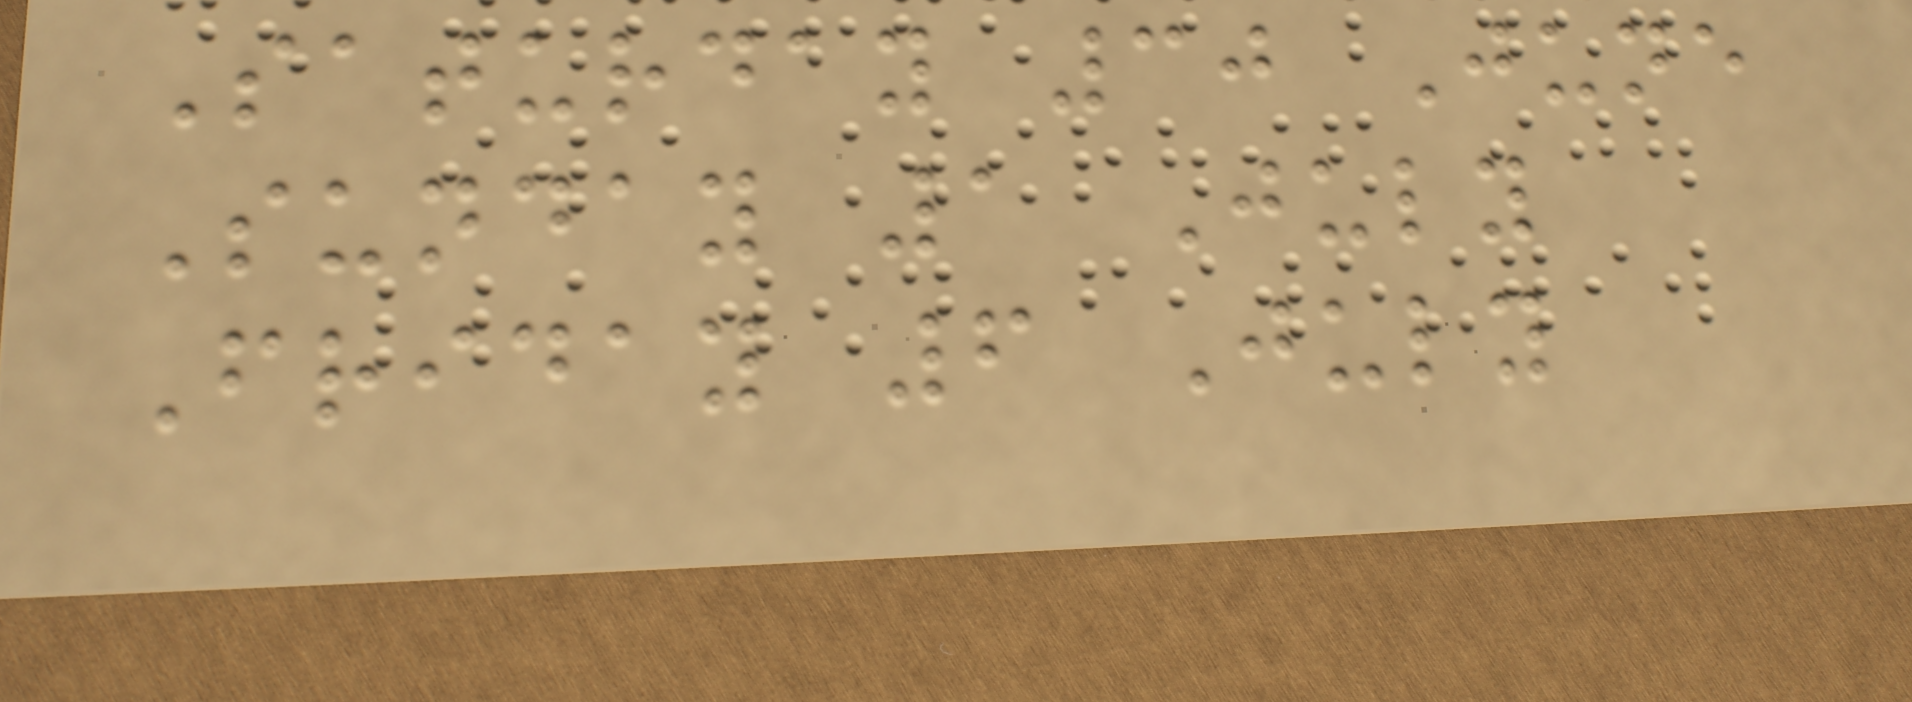Saturday 30 June
Sunday 1 July
Friday 6 July
